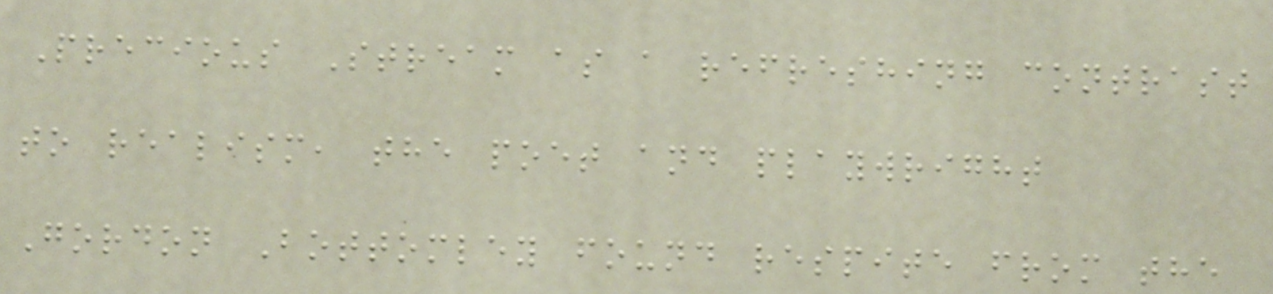Precious Stream as a refreshing contrast
to realism, the poet and playwright
Gordon Bottomley found respite from the
